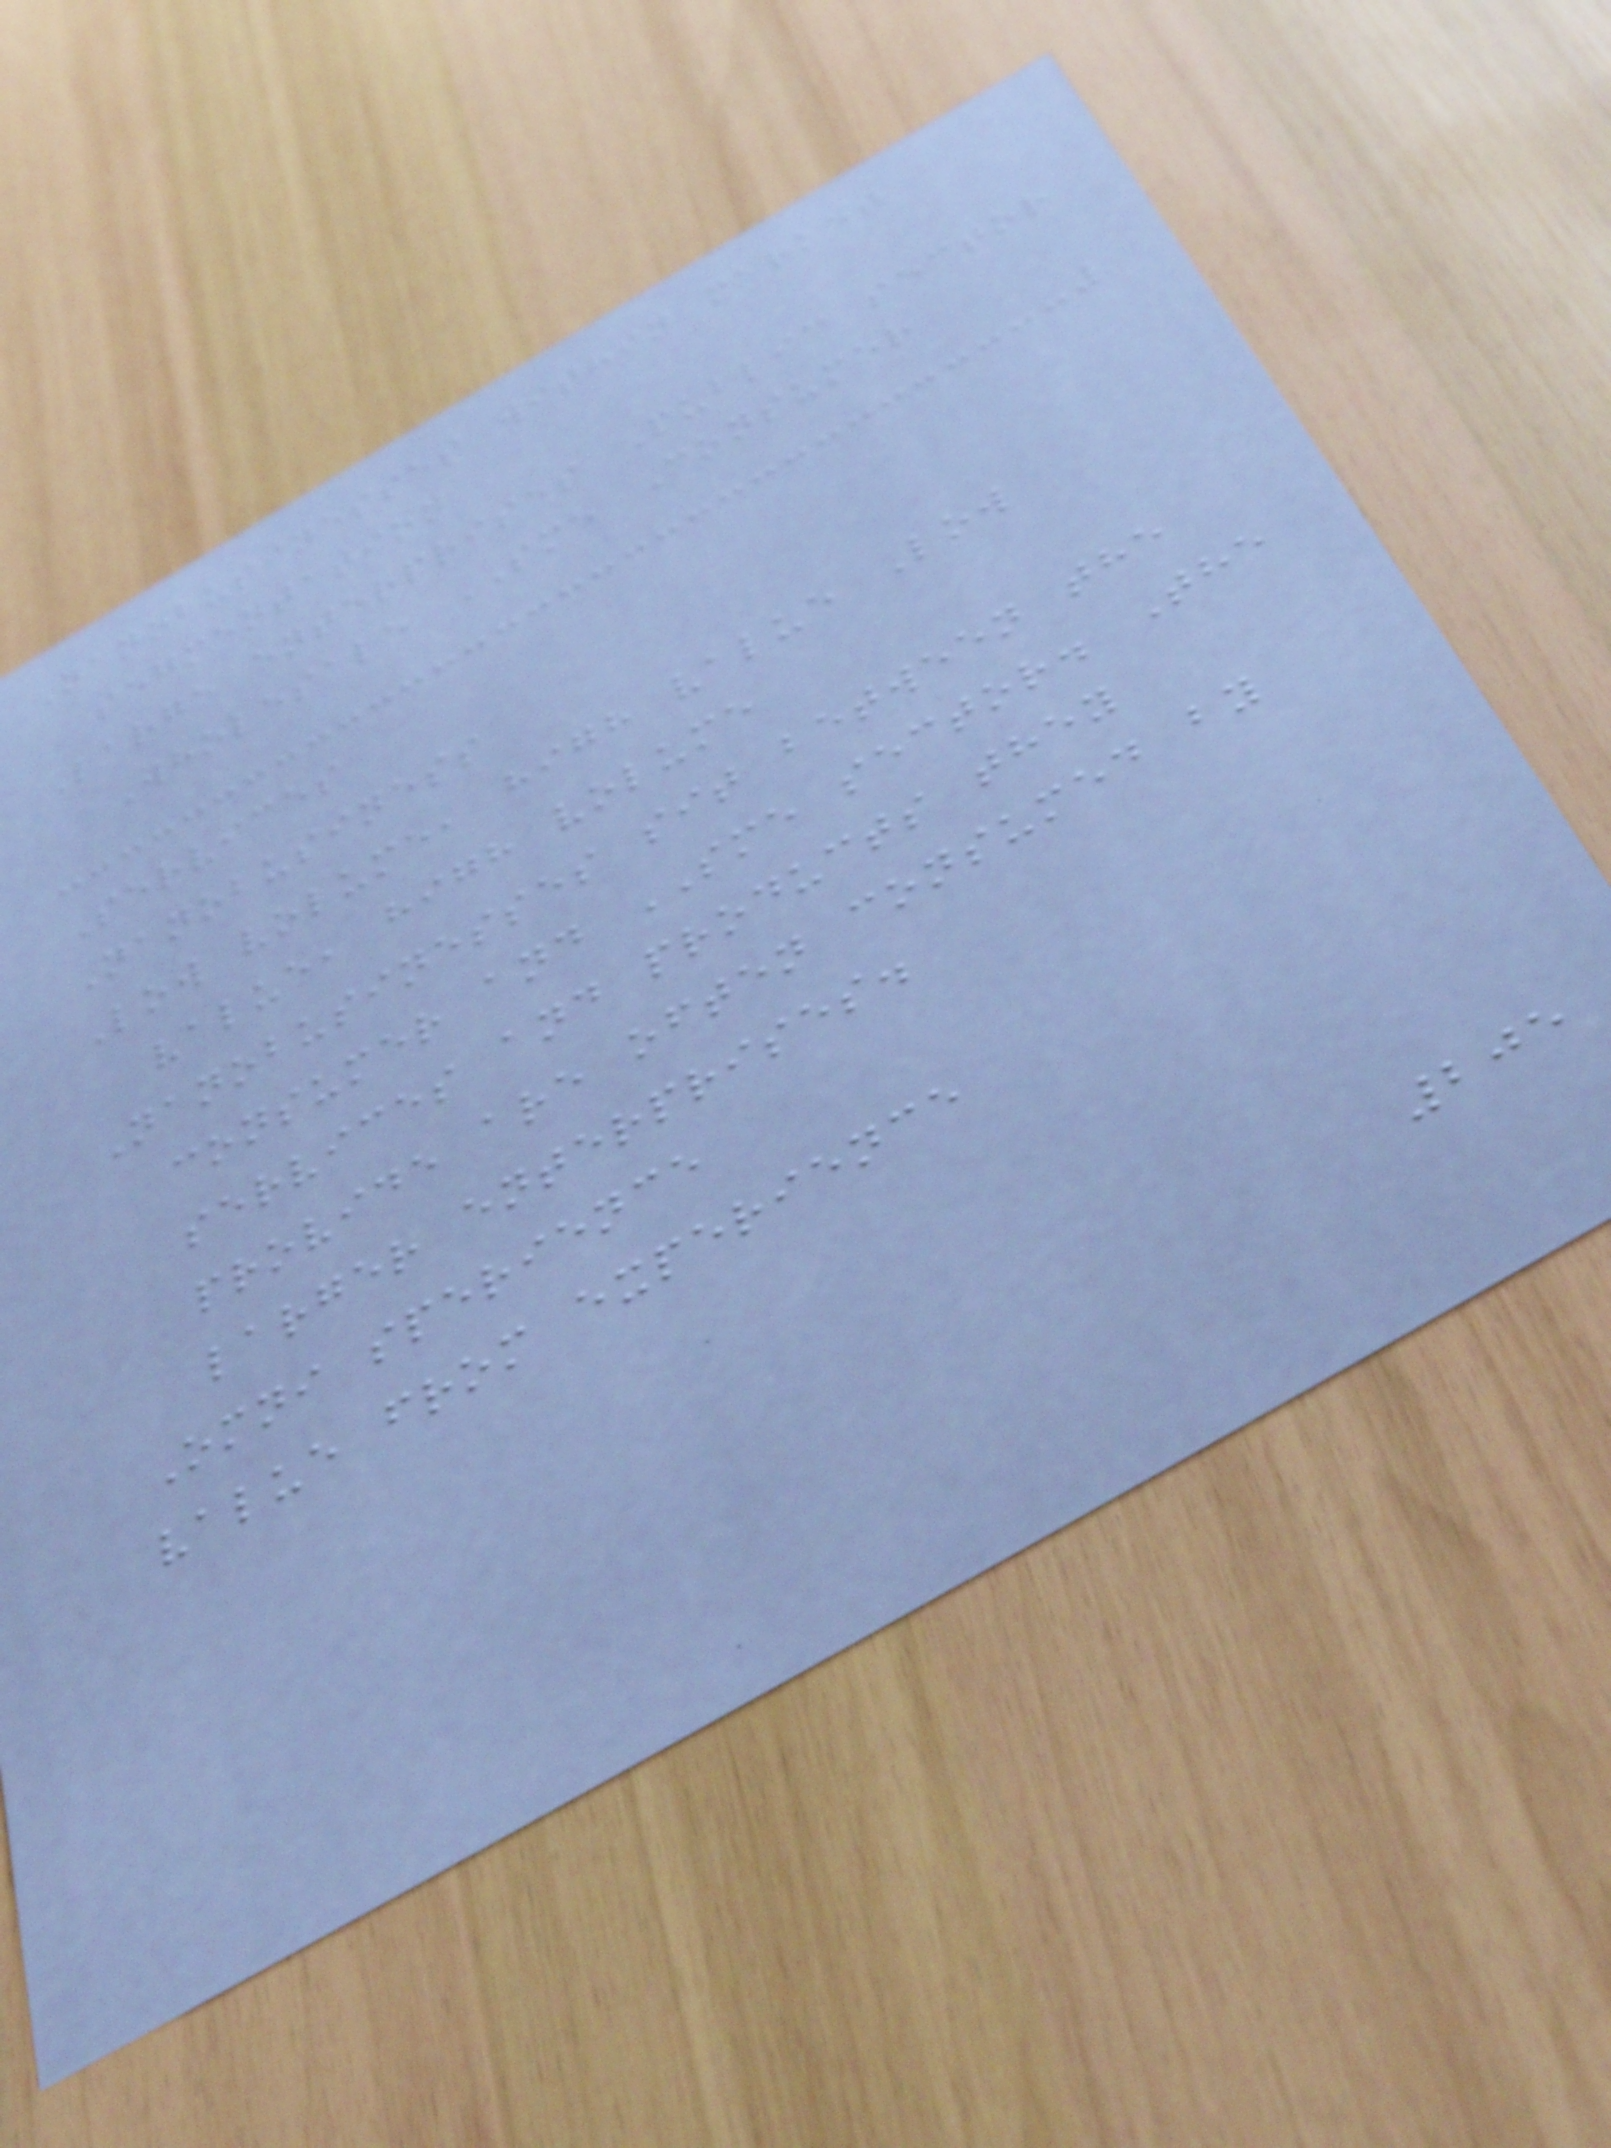Nanobusinesses within market
segmentation
Large enterprises Public sector
Wholesale SME Consumer
Services
Nanobusiness
Low volume, high value Low
value, high volume
Nanobusinesses sit between the
consumer and SME sector. The
services and products they
provide are often consumed by
larger enterprises.
Omni sperience
value from experience
205
